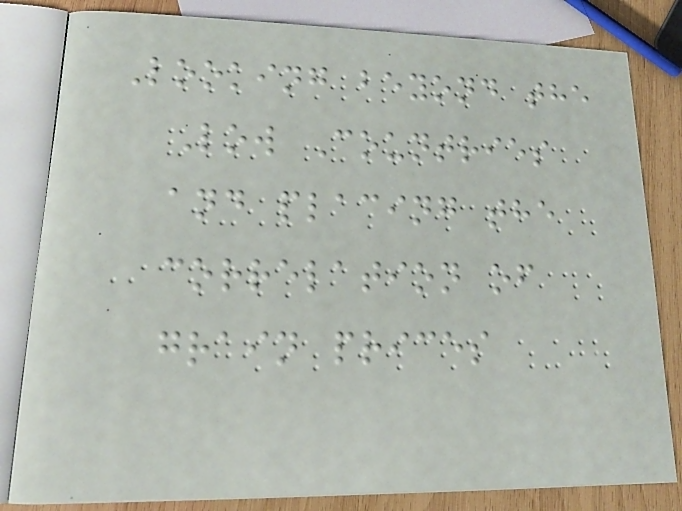Looking beyond the
Low Countries
and placing the
correlation of
grain prices
